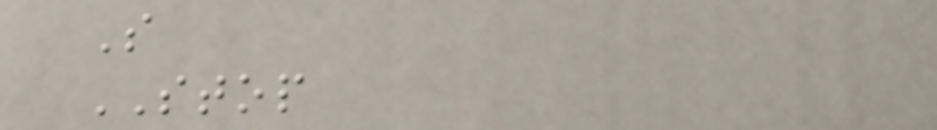S
STOP
